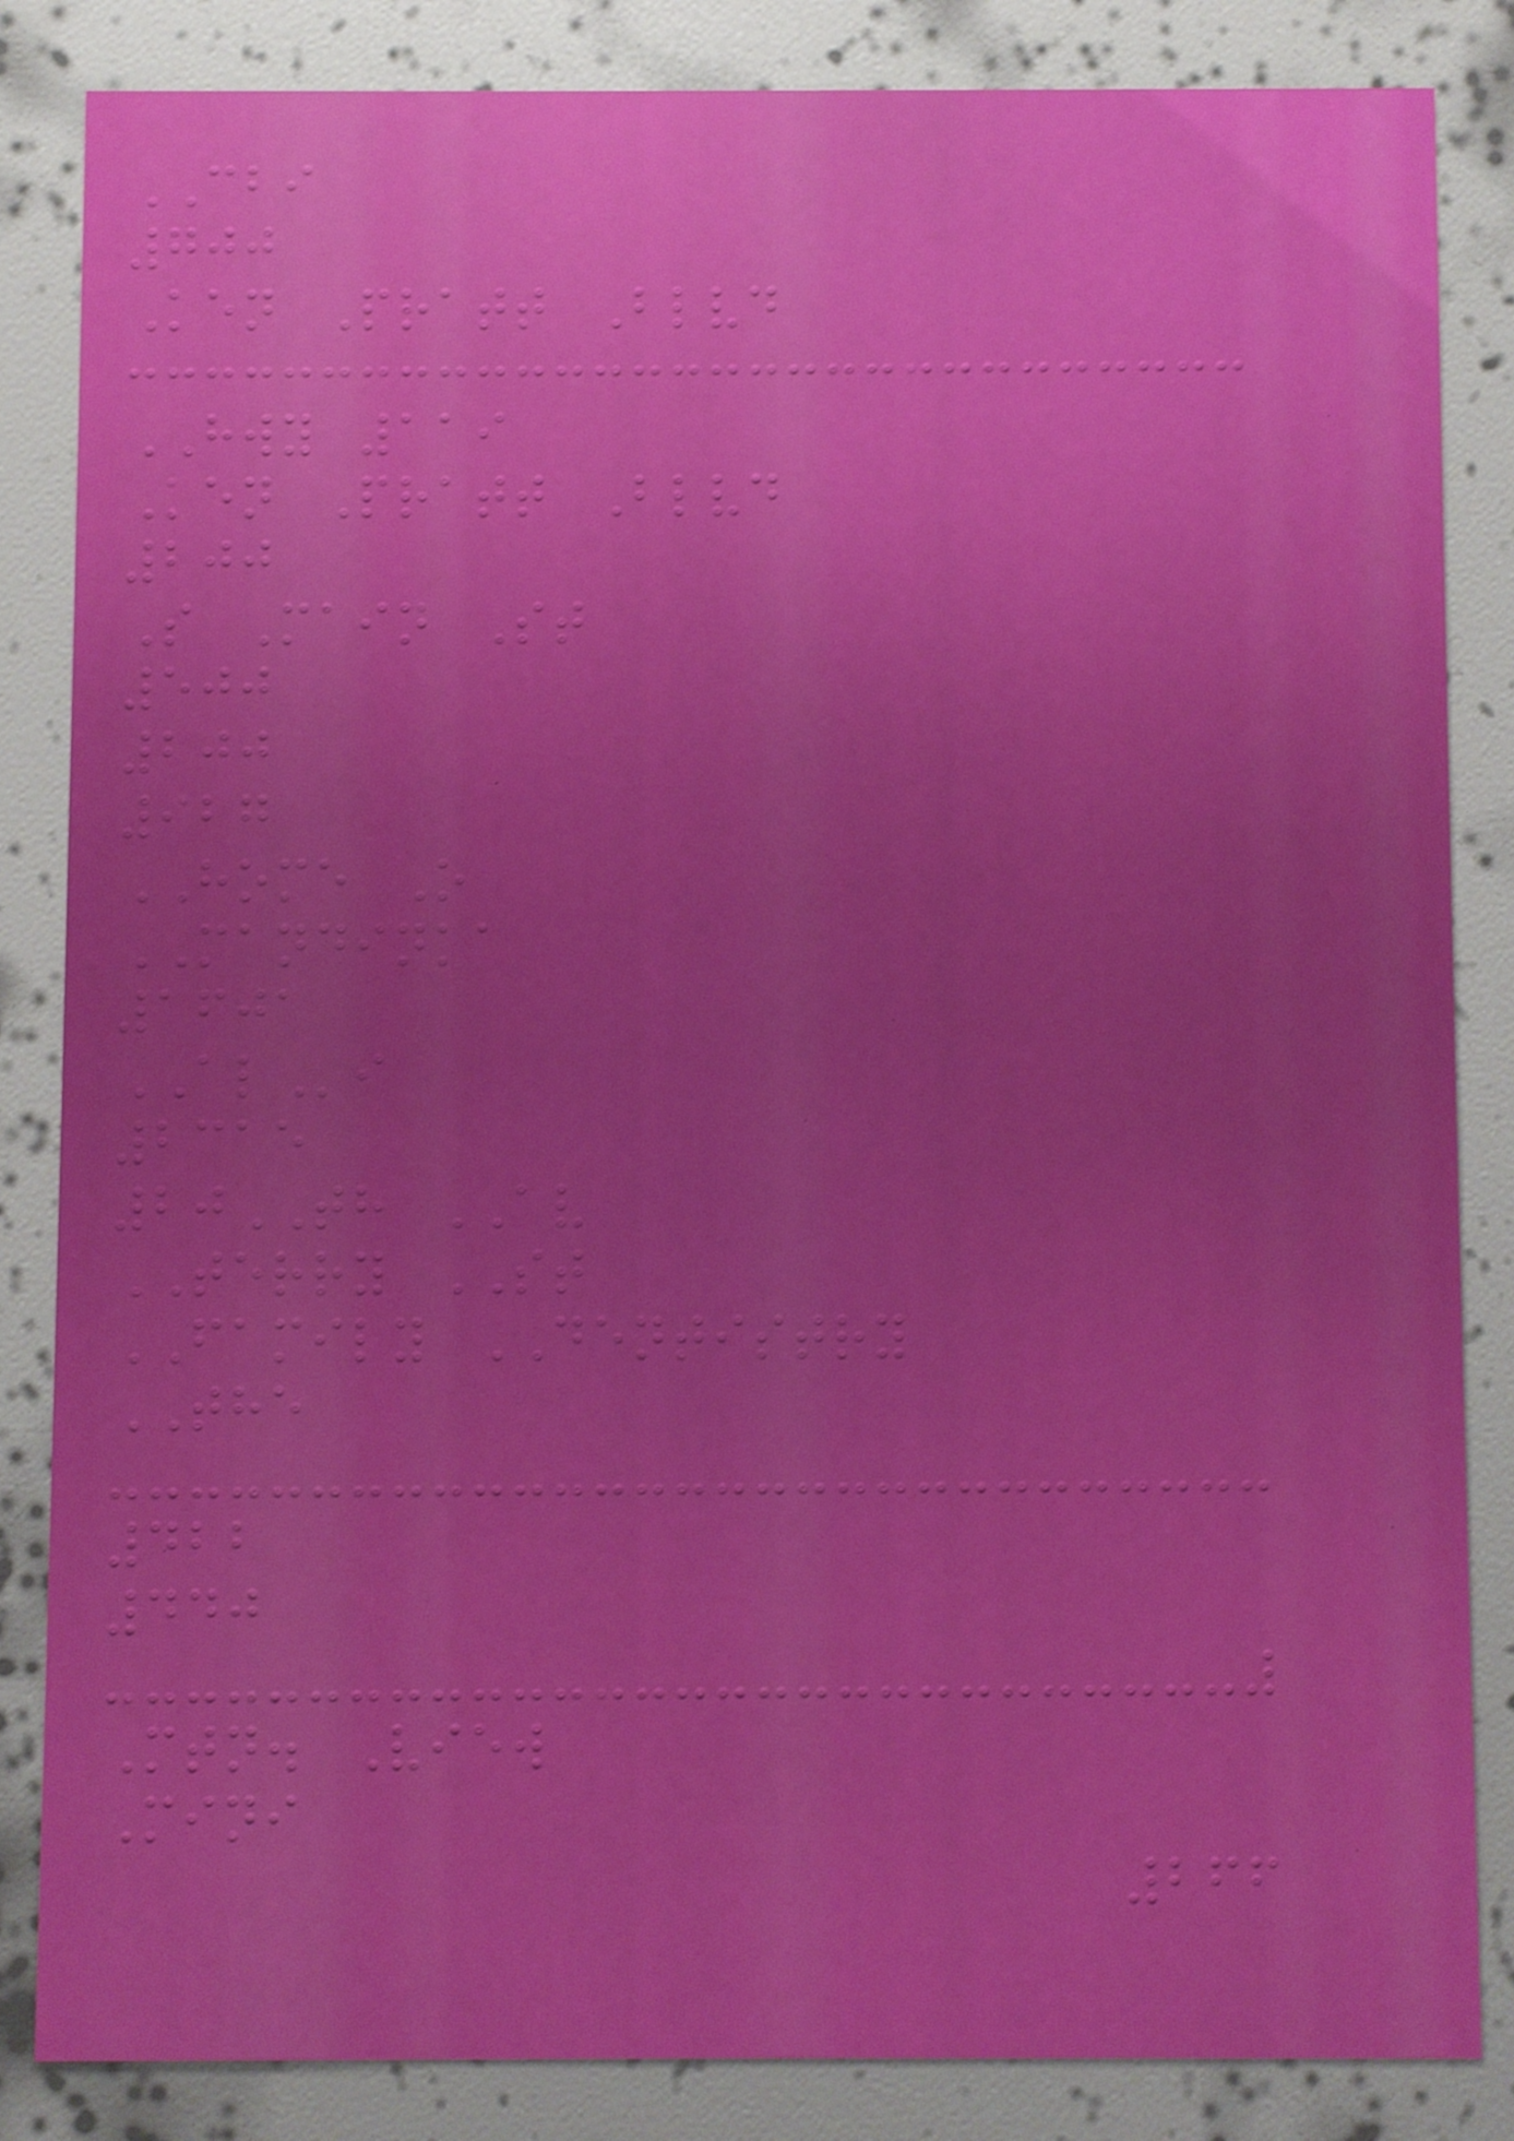CBI
700
Ken Pratt Blvd
HWY 119
Ken Pratt Blvd
200
S Main St
500
200
927
HOME O
MANDINKA
1601
ALi
2315
20TH AV
TERRY ST
FAMILY DENTISTRY
THE
422
440
Mtn. View
Mini
266
